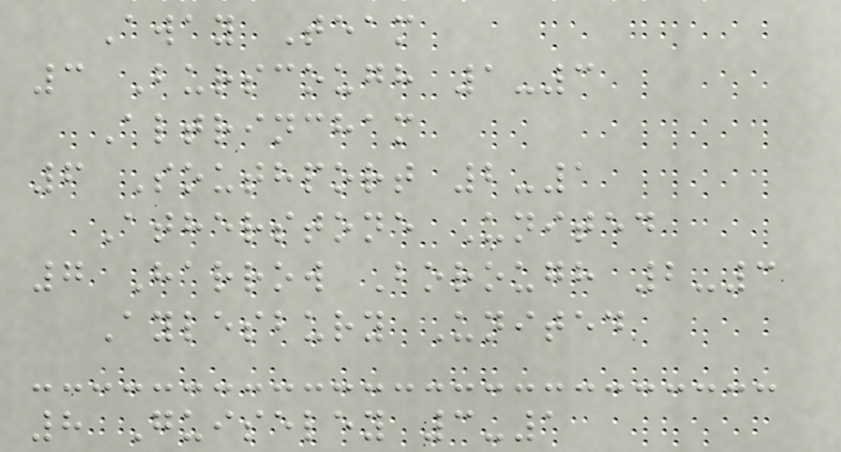Away Team
3 Burscough 1-3
Altrincham
6 Southport 2-1
Atherstone United
7 Harrow Borough 2-3
Aylesbury United
8 Guiseley 3-1
